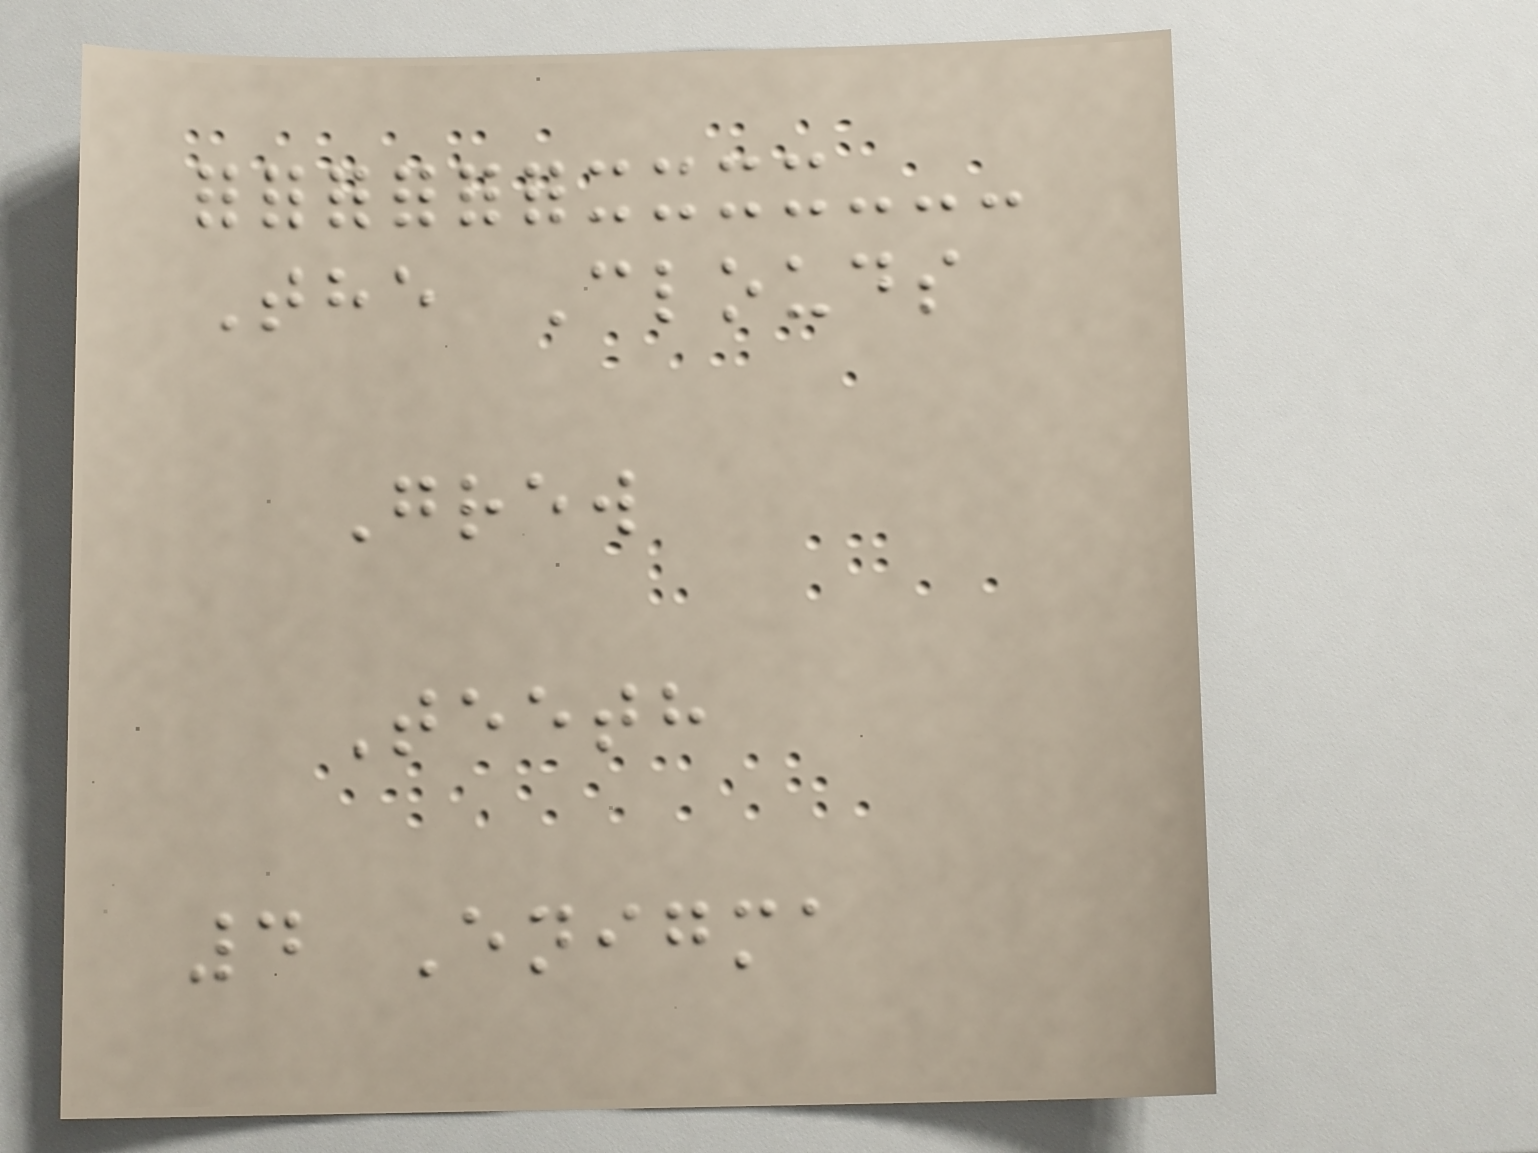The Clouds
Grew
Teeth
4 Enigma
